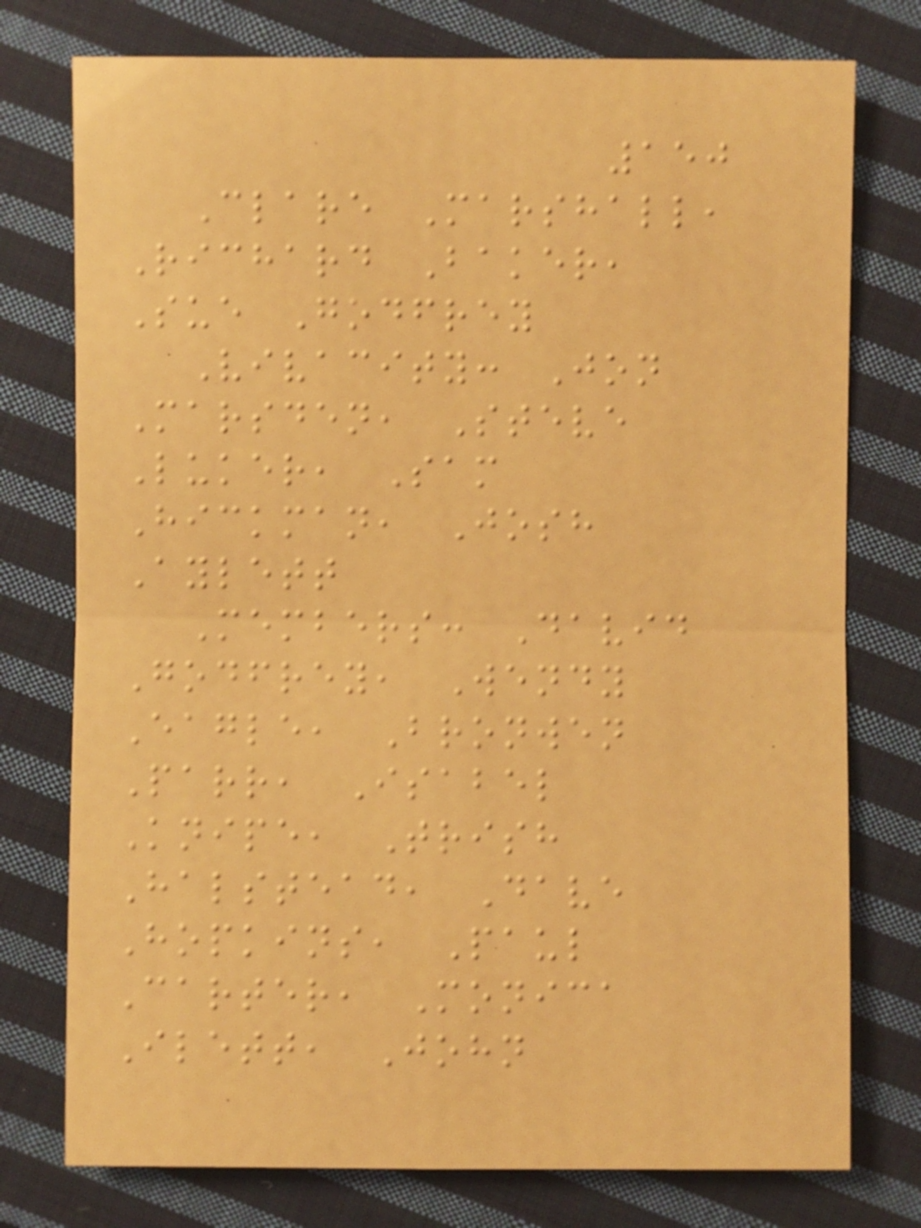150
Clare Marshall,
Richard Baker,
Sue Godfrey
Vivacity: Jon
Marsden, Steve
Luker, Sam
Hickman, Josh
Aylett
Members: David
Godfrey, Wendy
Eagle, Bronwen
Parr, Isabel
Knipe, Trish
Halstead, Dave
Hopkins, Paul
Carter, Monica
Ilett, John
